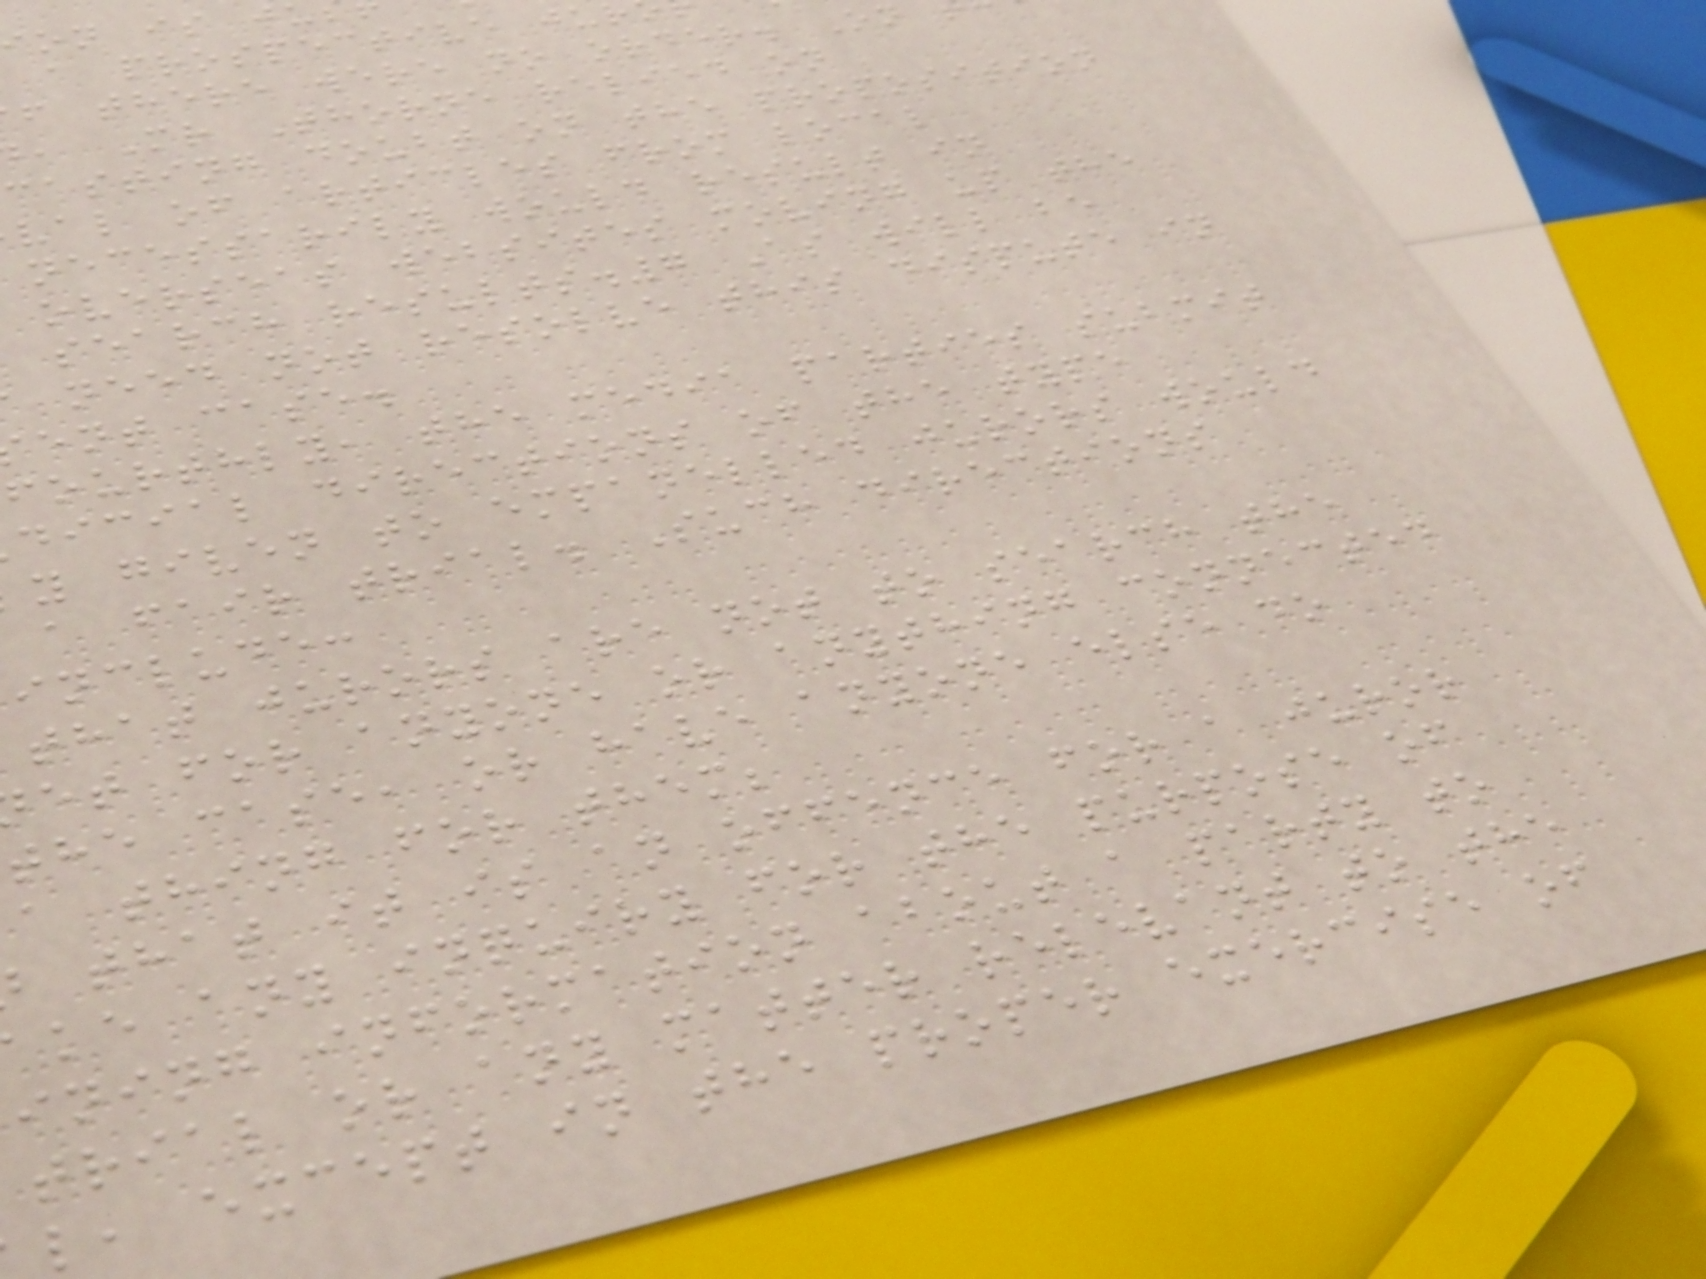a prospective ju
f there were no order. On
, Mr Thorne relied on
casting doubt on the proposition
val of articles from local
necessarily would result in
overseas websites moving up the
search results.7 As will be
need not resolve this dispute in
ent case.
fourthly, the media parties submit
dicial directions of the type
y given to empanelled jurors would
a fair trial. Such directions
include:
that jurors are not to search the
et for anyone or anything connected
the case, or have anyone else do
a thing for them;
that it is an offence for a juror
ke any inquiry for the purpose of
ining information about a party to
trial or any matter relevant to the
l, except in the proper exercise of
